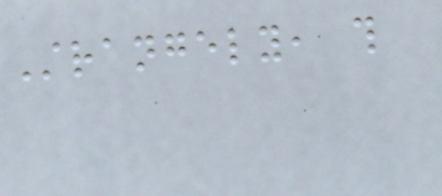Strangely, this
